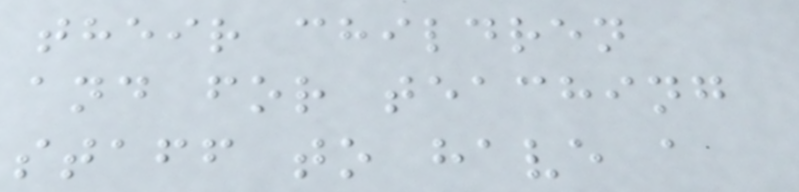their children
and for teaching
staff to have a
